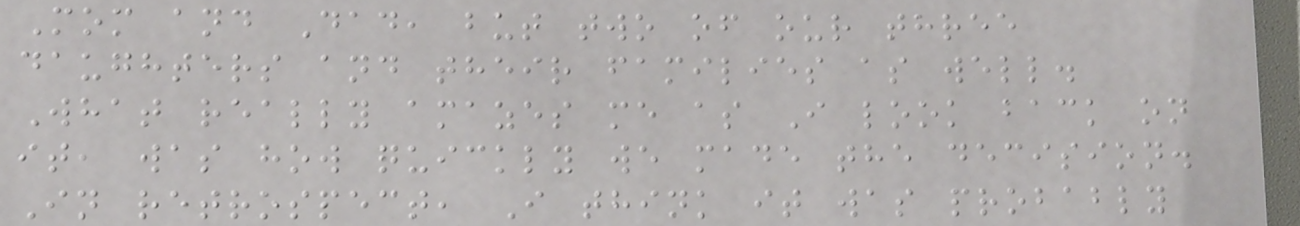Mom and Dad, but two of our three
daughters and their families as well.
What really amazes me as I look back on
it, was how quickly we made the decision.
In retrospect, I think it was probably
